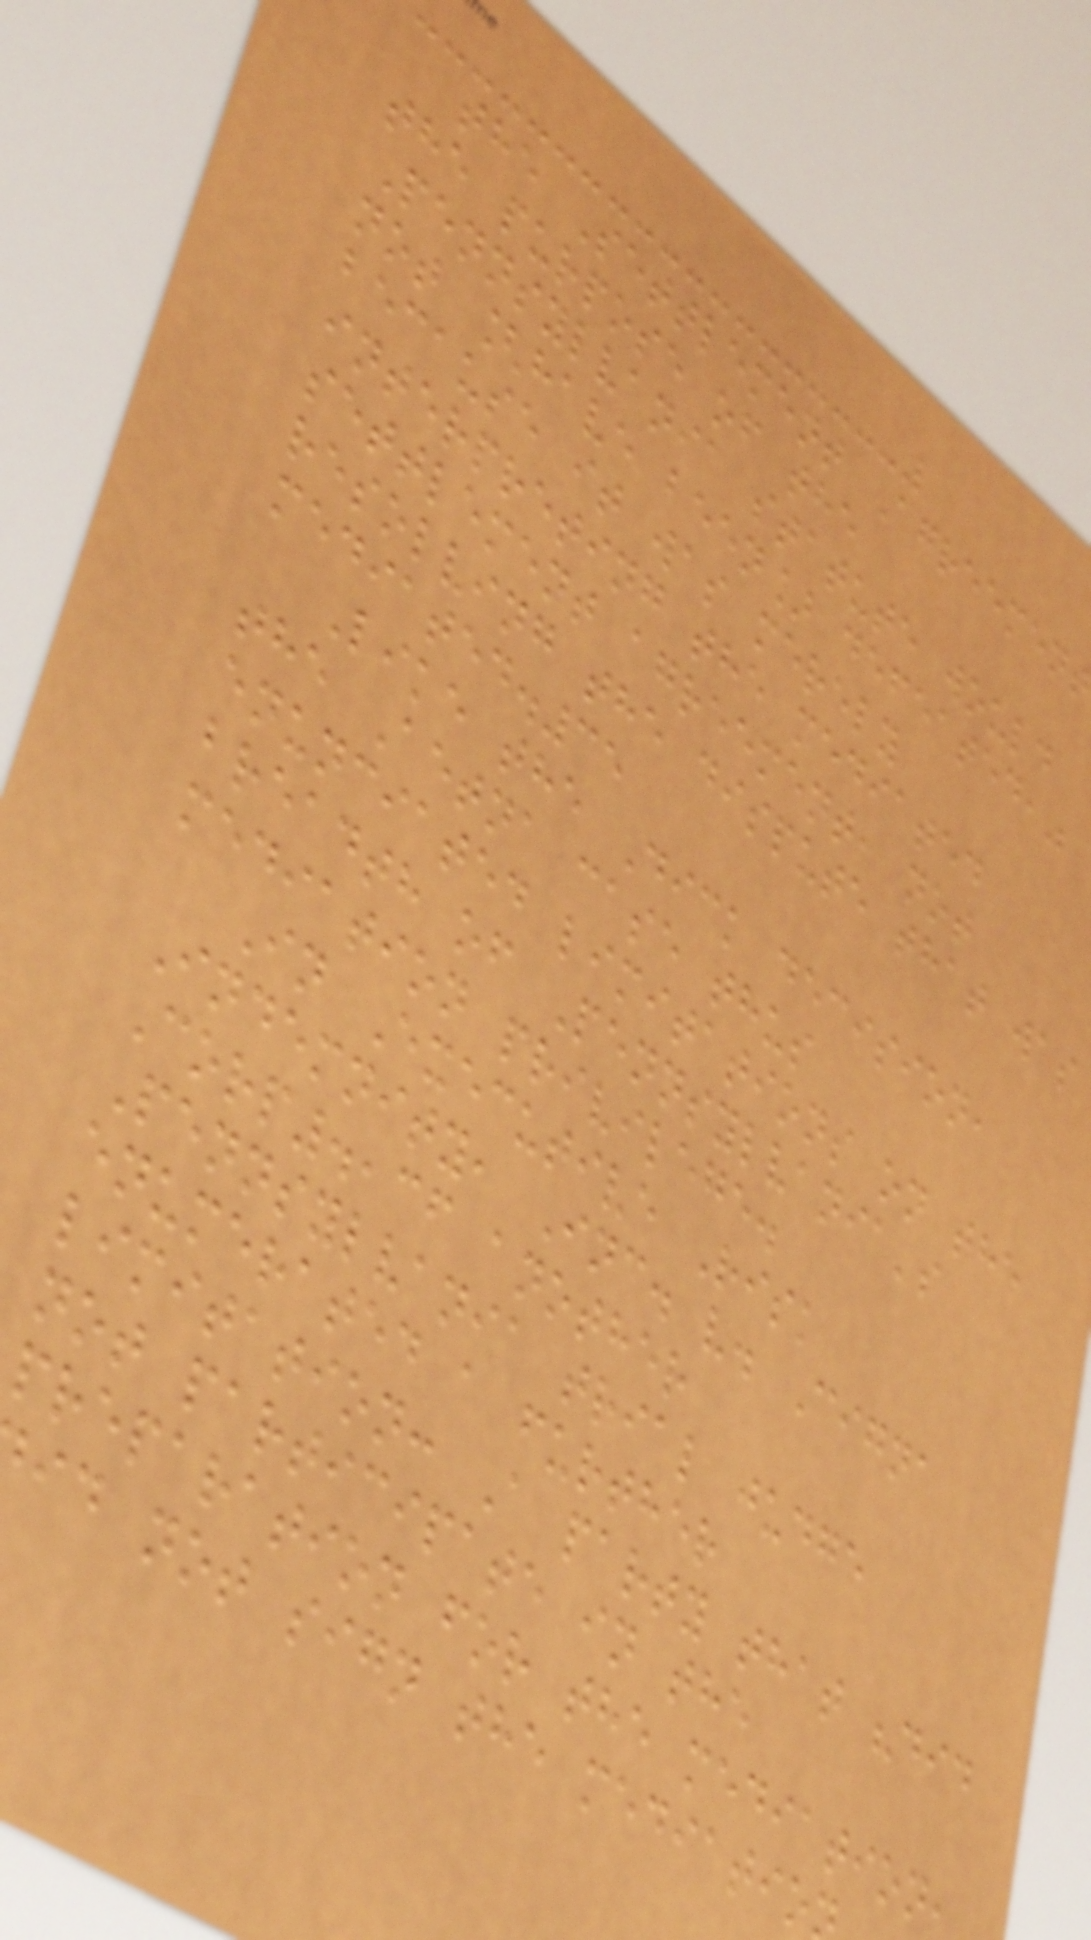the Settlement Agreement
the purpose of the
Pennsylvania statute would
not [have been] defeated,"
because it was merely
interpreting the mediated
settlement agreement, not
resolving the dispute that was
mediated.35
Like the Dick decision,
the Aetna case thus
enunciated limitations on the
breadth of Pennsylvania's
mediation privilege.
In Executive Risk
Indemnity, Inc. v. Cigna
Corp.,36 another
Pennsylvania trial judge
enumerated a further
limitation: A party that "did
not participate in the
preparation for the mediation,
id not sign the mediatio
